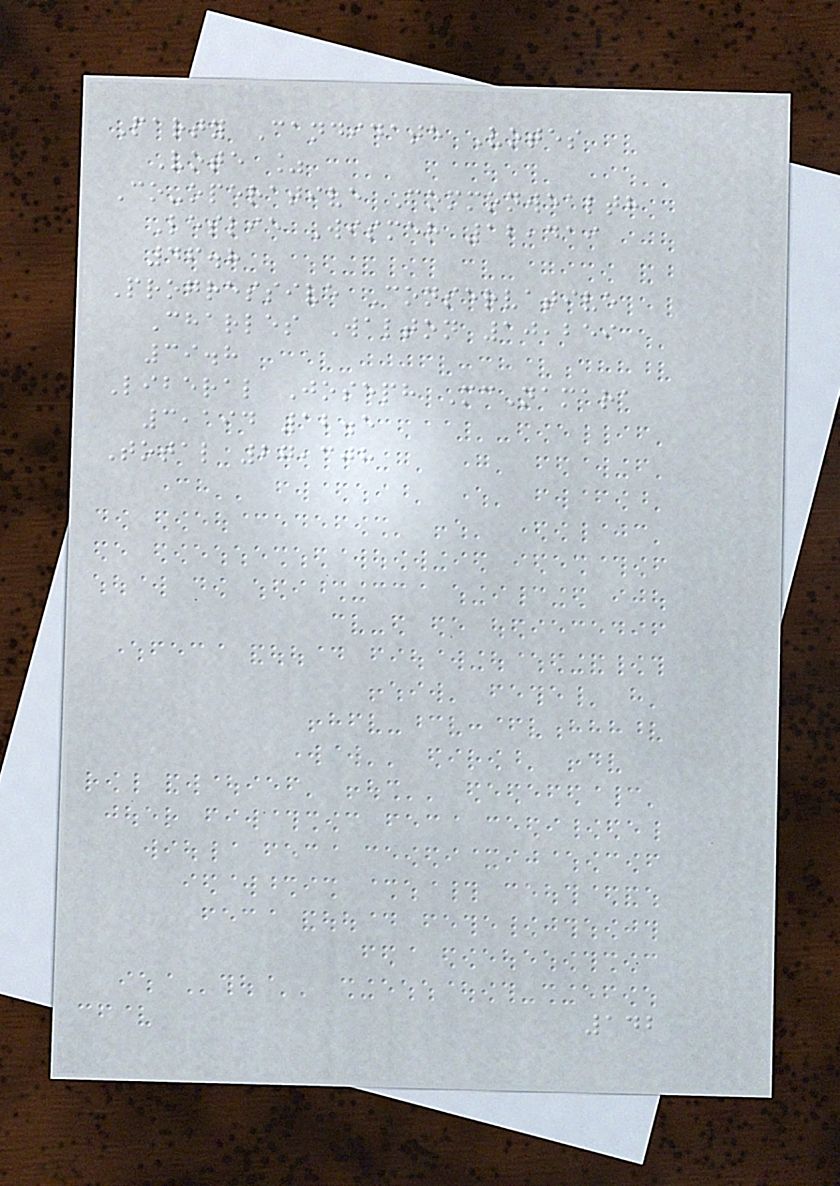Party Candidate Votes
Vote %
Co-operative Commonwealth
Leslie Wismer 12,419
46.8
Progressive Conservative
Charles Walton 10,259
39.8
Liberal Joseph McNamara
3,194 12.5
Total 27,308
142
